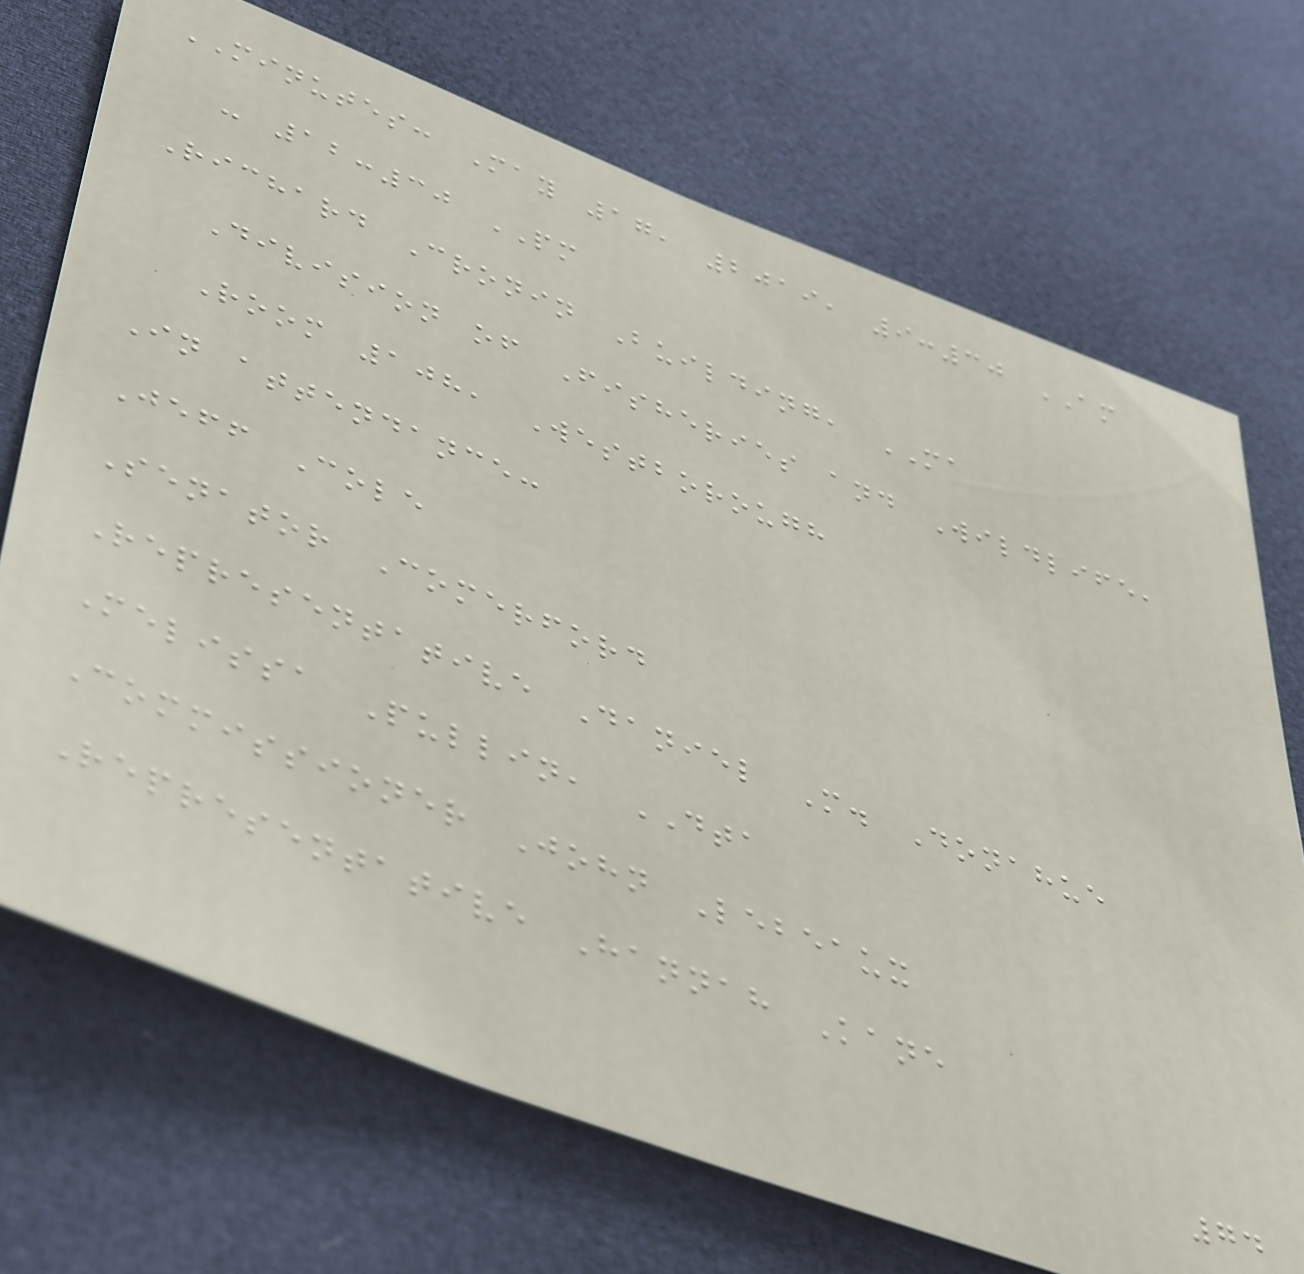MINUTES: May 17, 2019, 9:30 AM
- 12:30 PM
Richard Cronin Building, MA
Division of Fisheries and Wildlife,
Room 108, Westborough
In attendance:
Jeff Cole
Senator Comerford
Representative Daniel M. Donahue
Melissa Pullin, DTA
Commissioner John Lebeaux
Representative Hannah Kane
74
